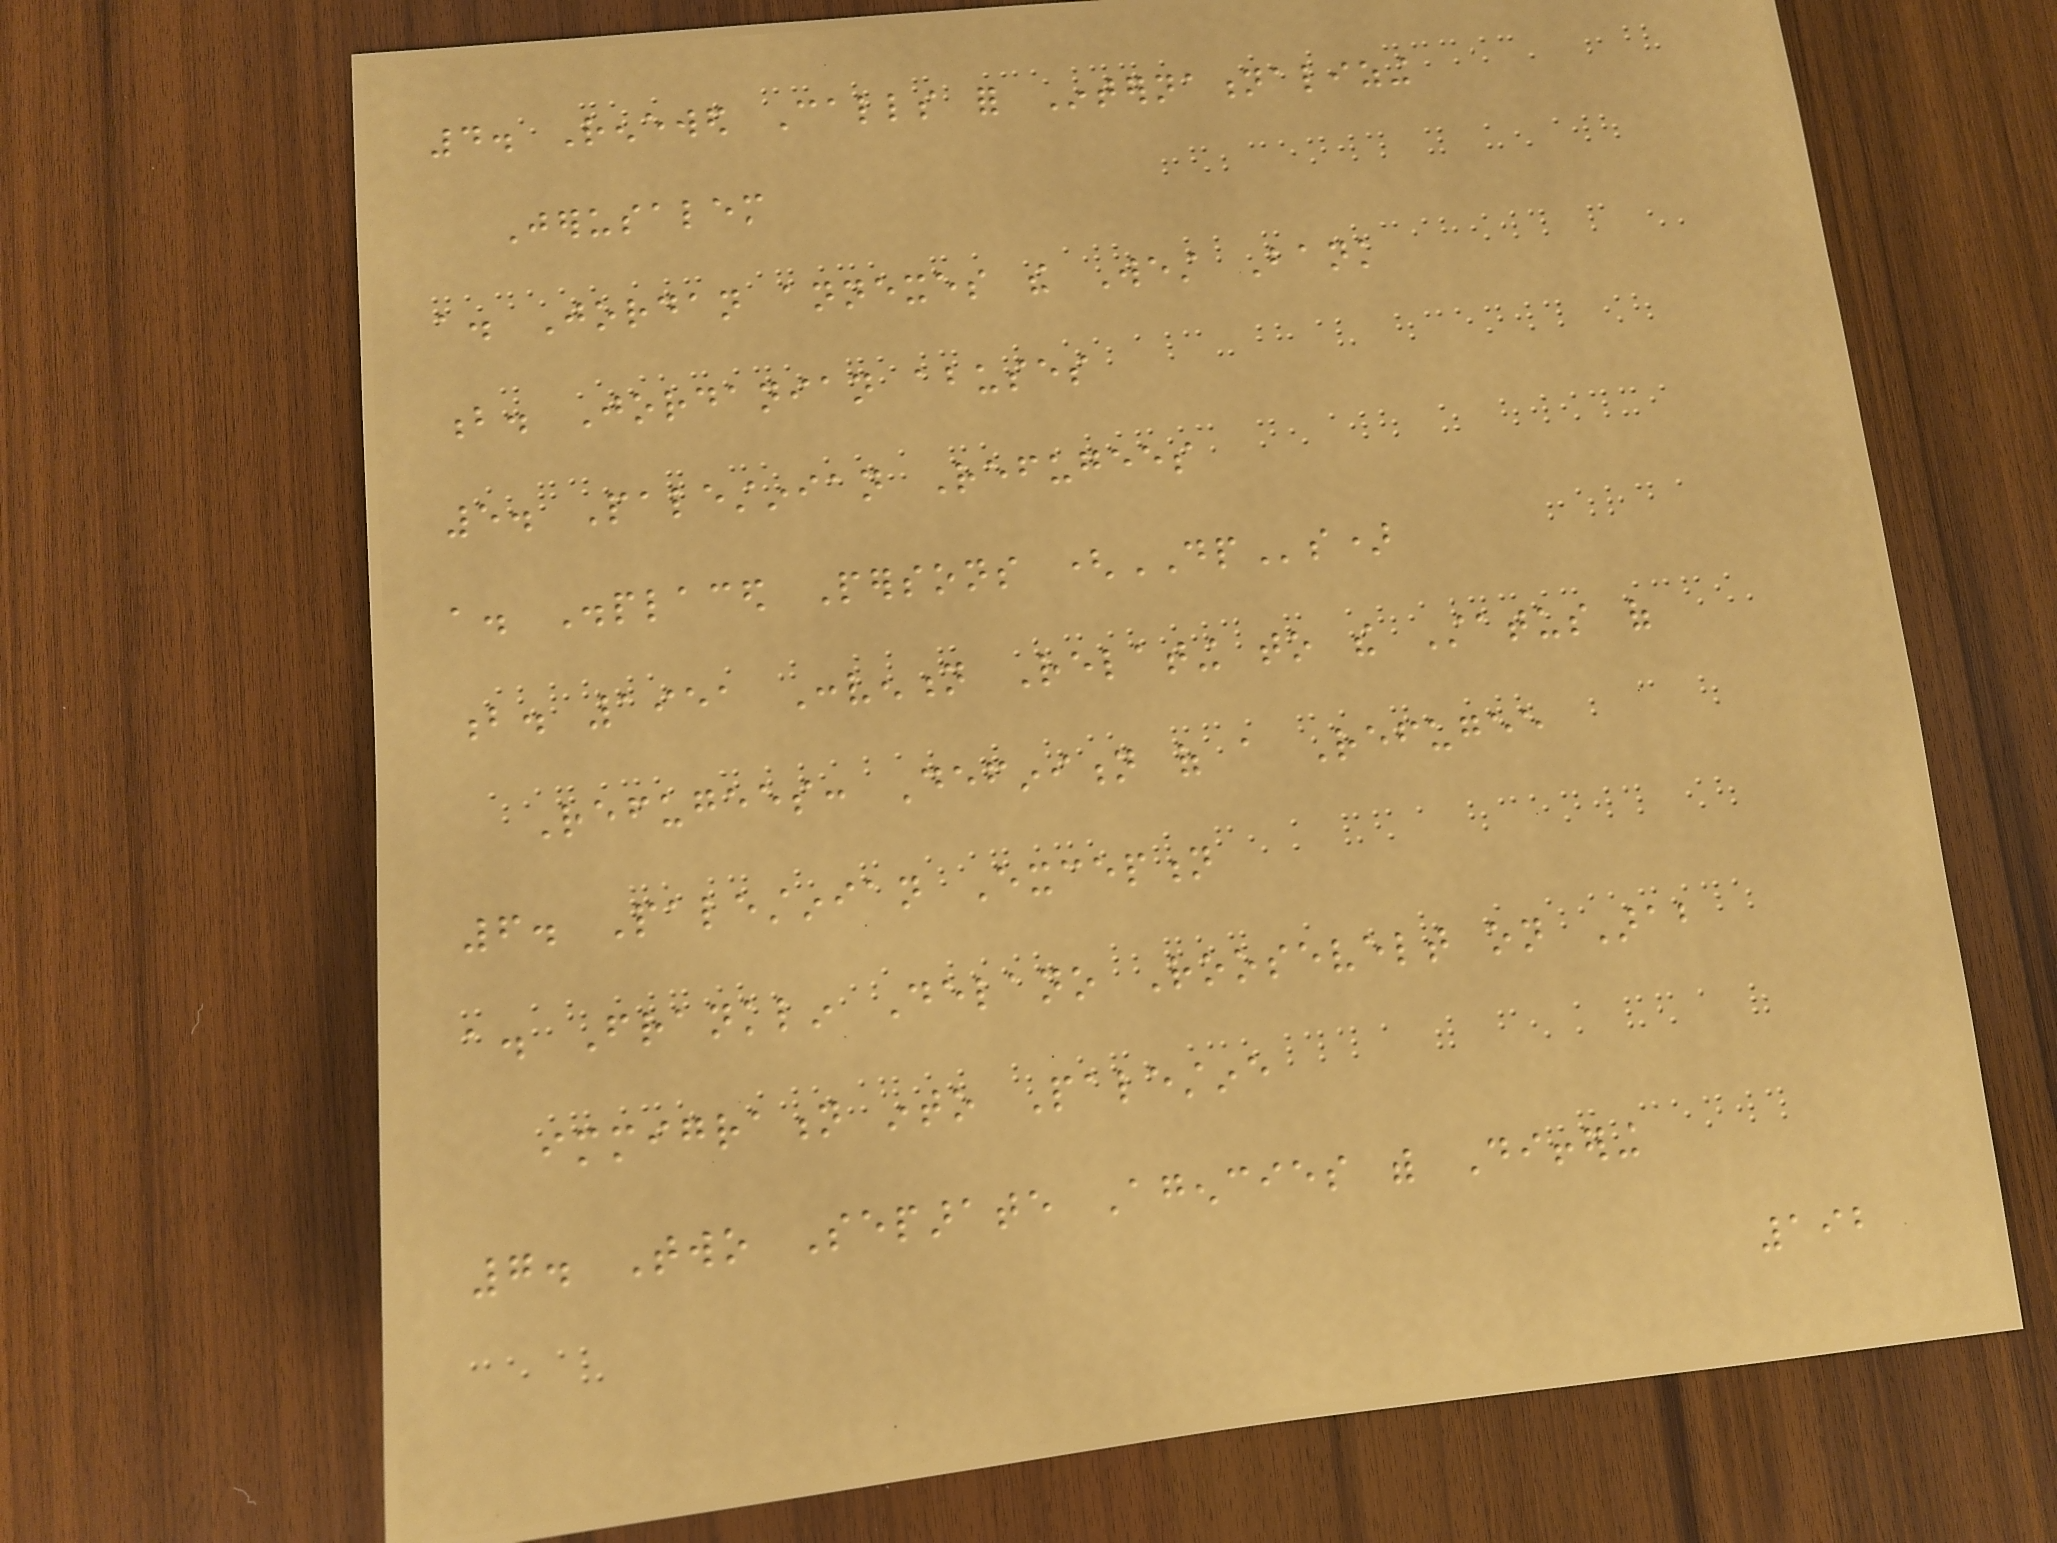4. Renewed Calls for Internationalizing
Jerusalem
a. Jordan annexes the West Bank
b. Jordanian abuses
5. Palestinian Refugees
a. Displaced Persons (DPs)
b. 1951 Convention Relating to the Status of
Refugees: Definition of a Refugee
6. Palestinian Exception
a. Franklin Delano Roosevelt on Arab
immigration into Palestine
7. Two Separate Agencies with Differing
192
